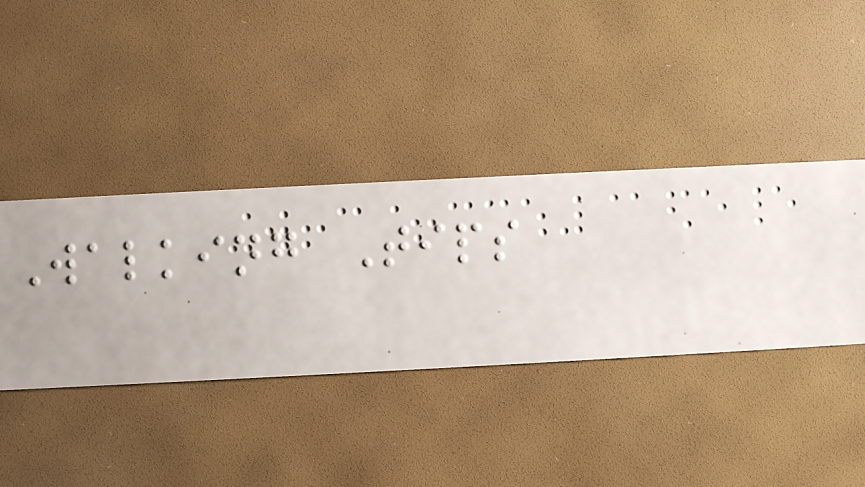Walking Tips
